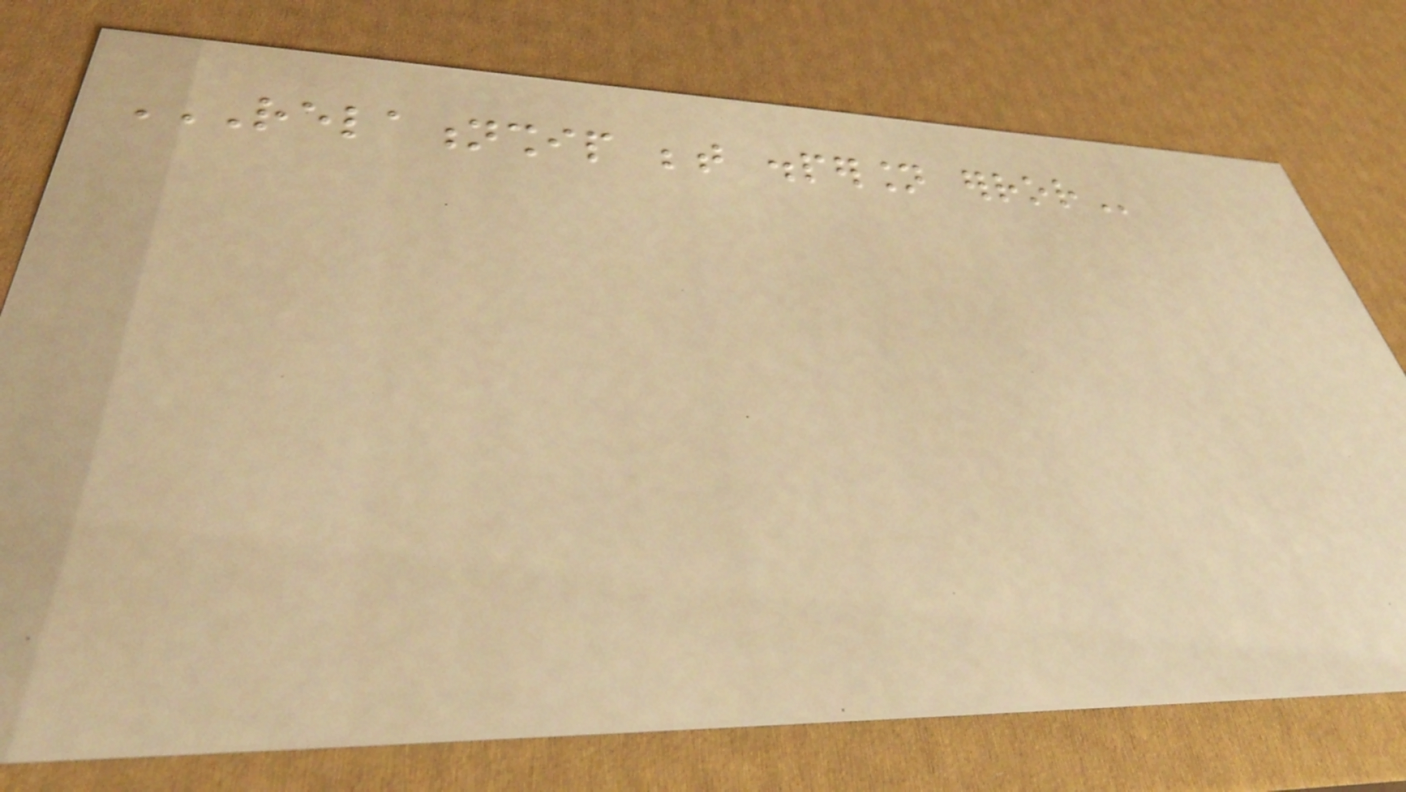RELATIONSHIP BETWEEN DISPERSION ERROR
